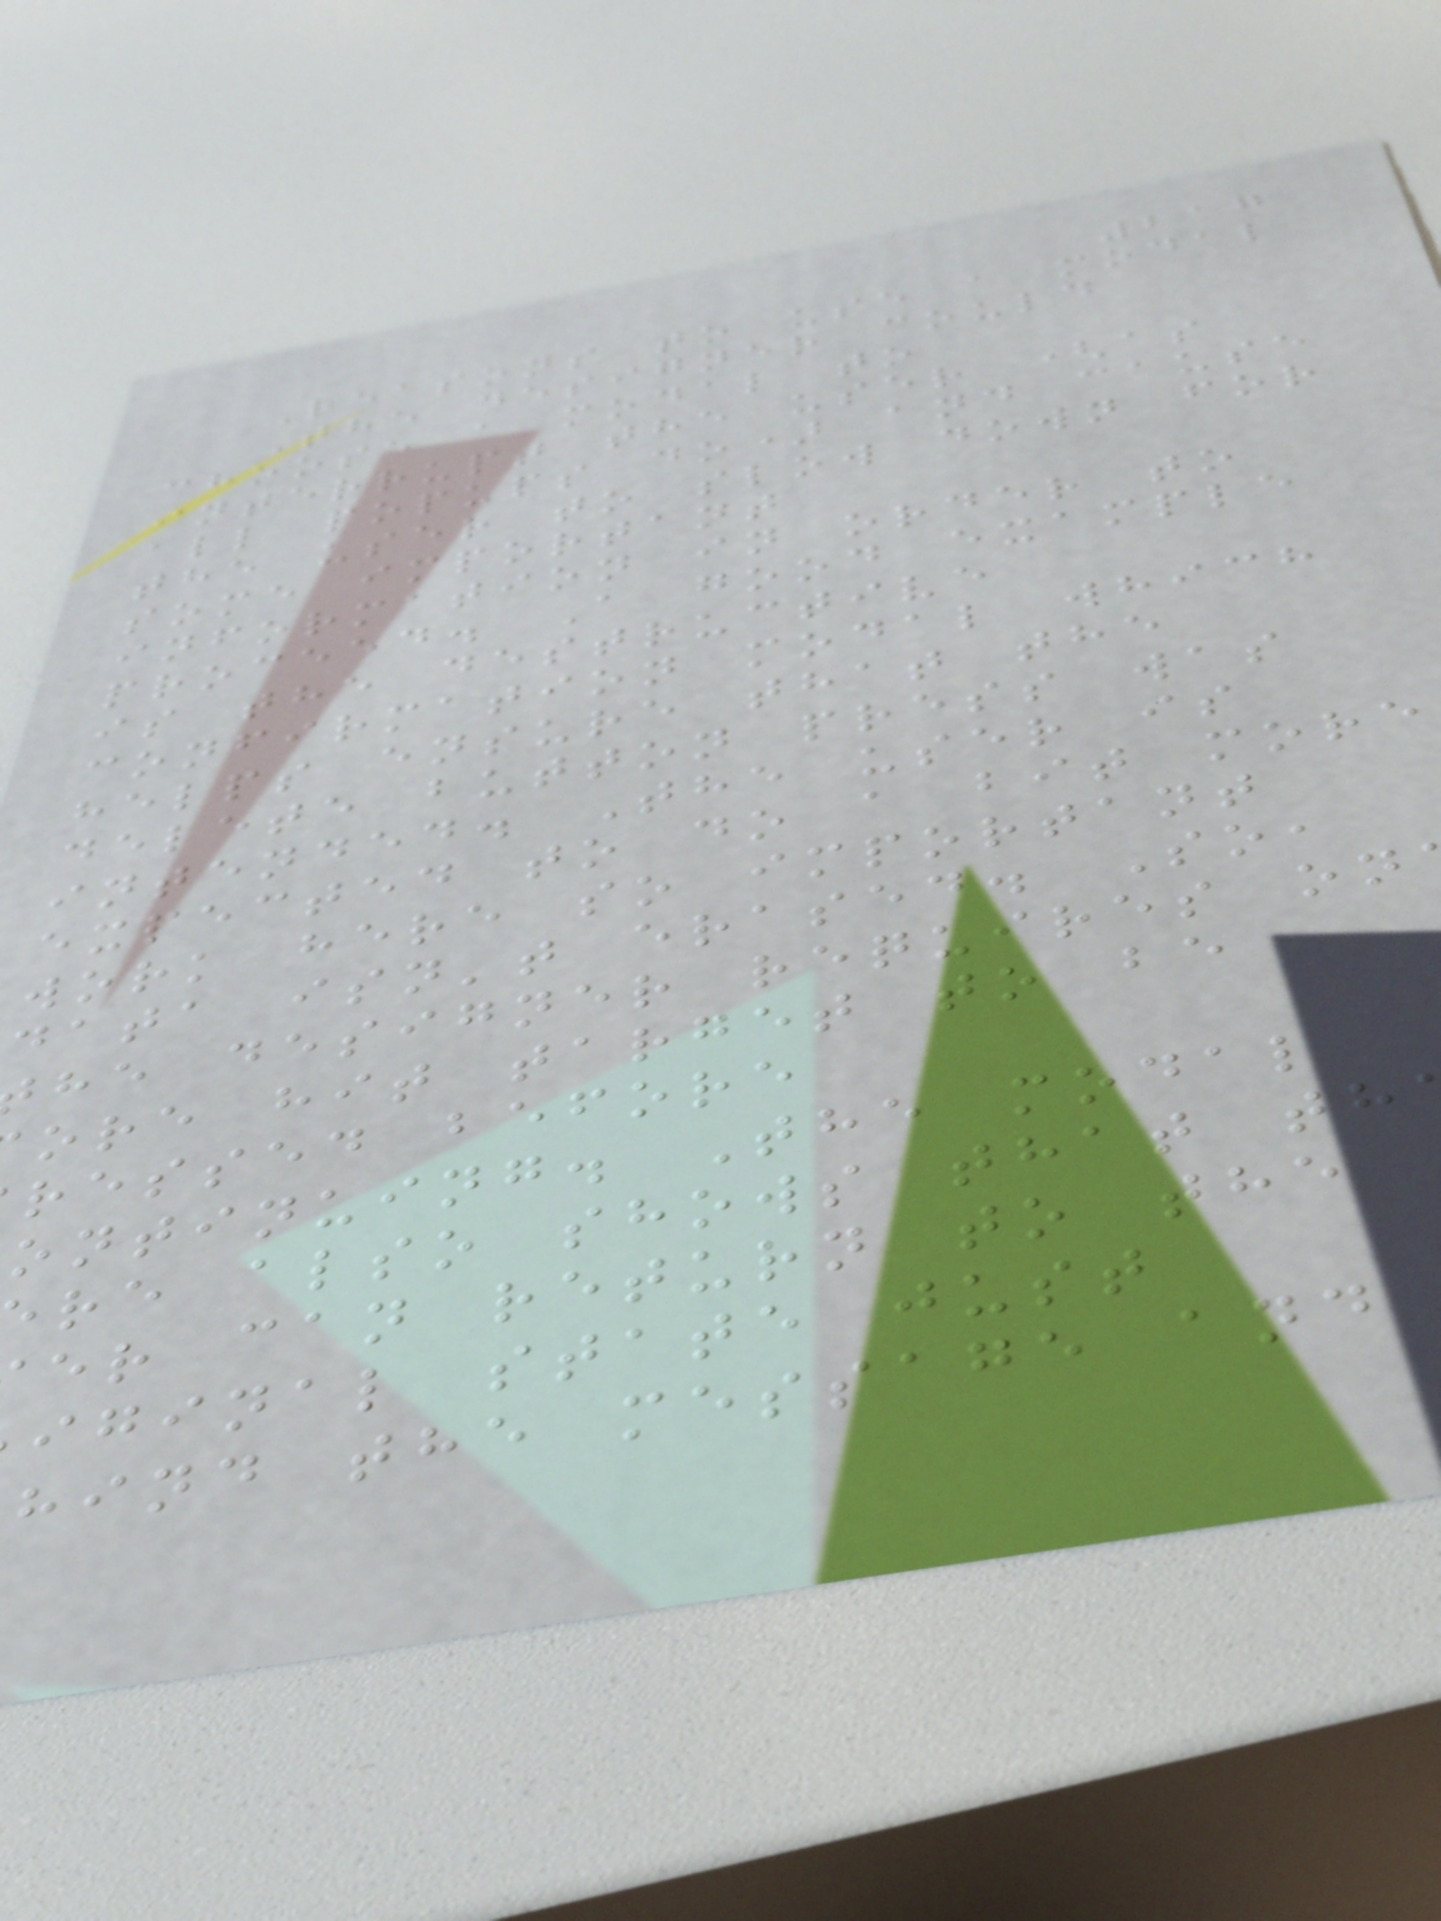217
Reasons to use a modal
The designer could
choose a modal to
interrupt the user (as
all popups do) and cause
the user to slow down for
some important
information in order to
proceed. A good example
is the destructive
confirmation modal which
helps ensure that the
delete button press was
intended. The user is
expected to do a bit more
work here so important
data isn't erased. So,
he designer requires on
ore hit target to be
ressed before
ontinuing. The modal
re also shows that th
er can return to the
iginal state just
hind the message and
